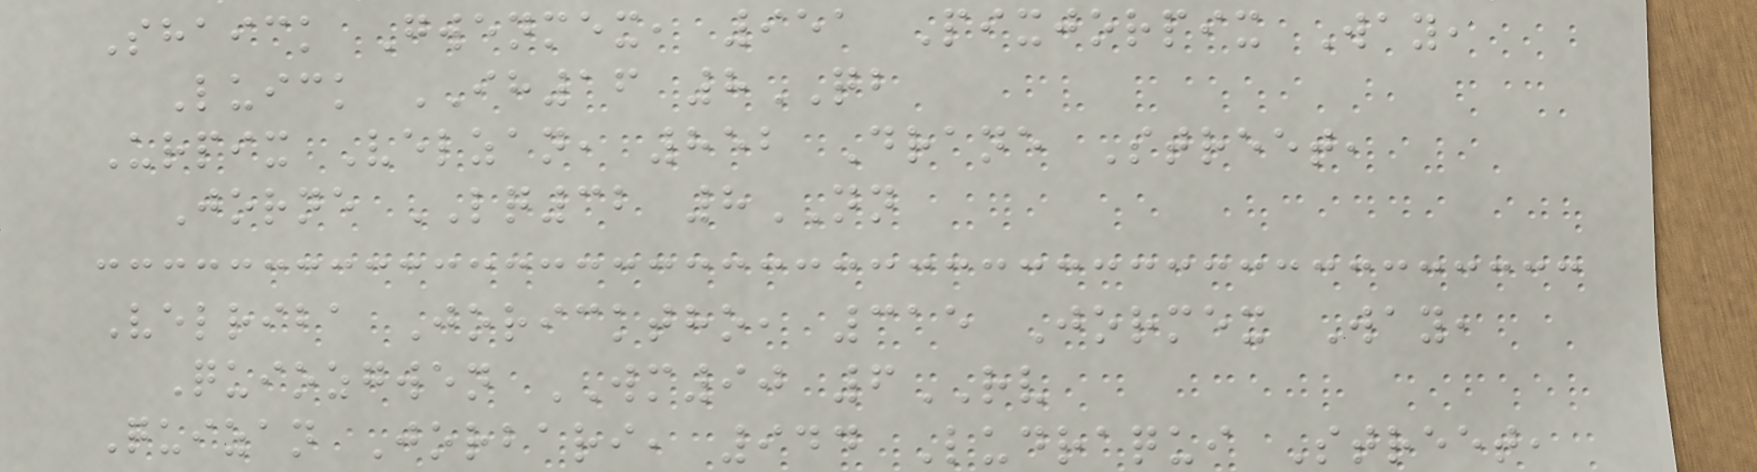Shaick Gwenmex, 951 Pixjorpix Way,
Luick IH16 8QB
Urpix Velzan, 852 Drane Street,
Jorne LQ32 8NN
Velriba Joricktho, 315 Jormex Way,
Quiozgwen WM90 6RV
Quizan Jorbari, 944 Ludraqui Street,
